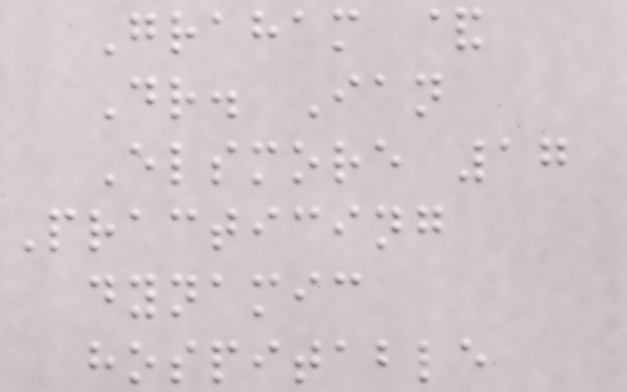Graham &
Dr. Ian
Elsmore 17
Practicing
dynamic
hospitable
